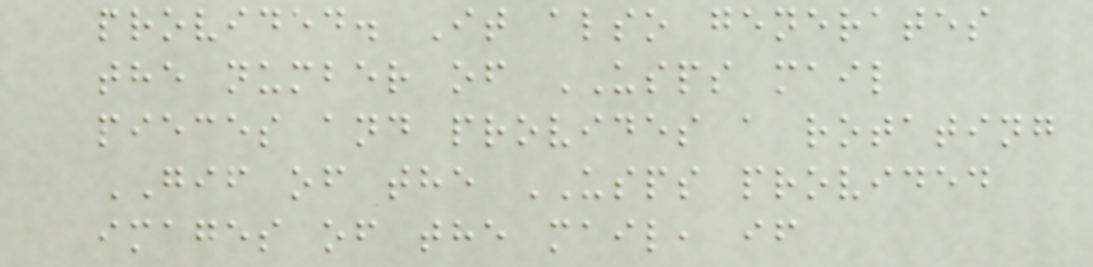provided. It also generates
the number of USPS mail
pieces and provides a rotating
GIF of the USPS provided
images of the mail, if
